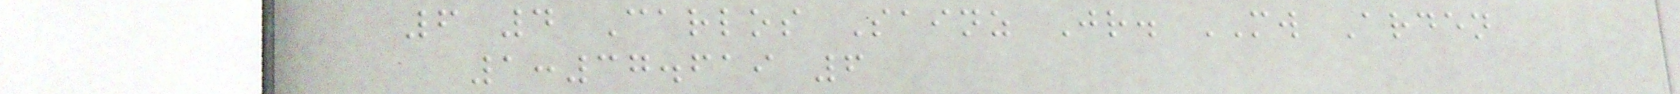6 4 Carlos Sainz Jr. MW Arden
1:37.619 6
